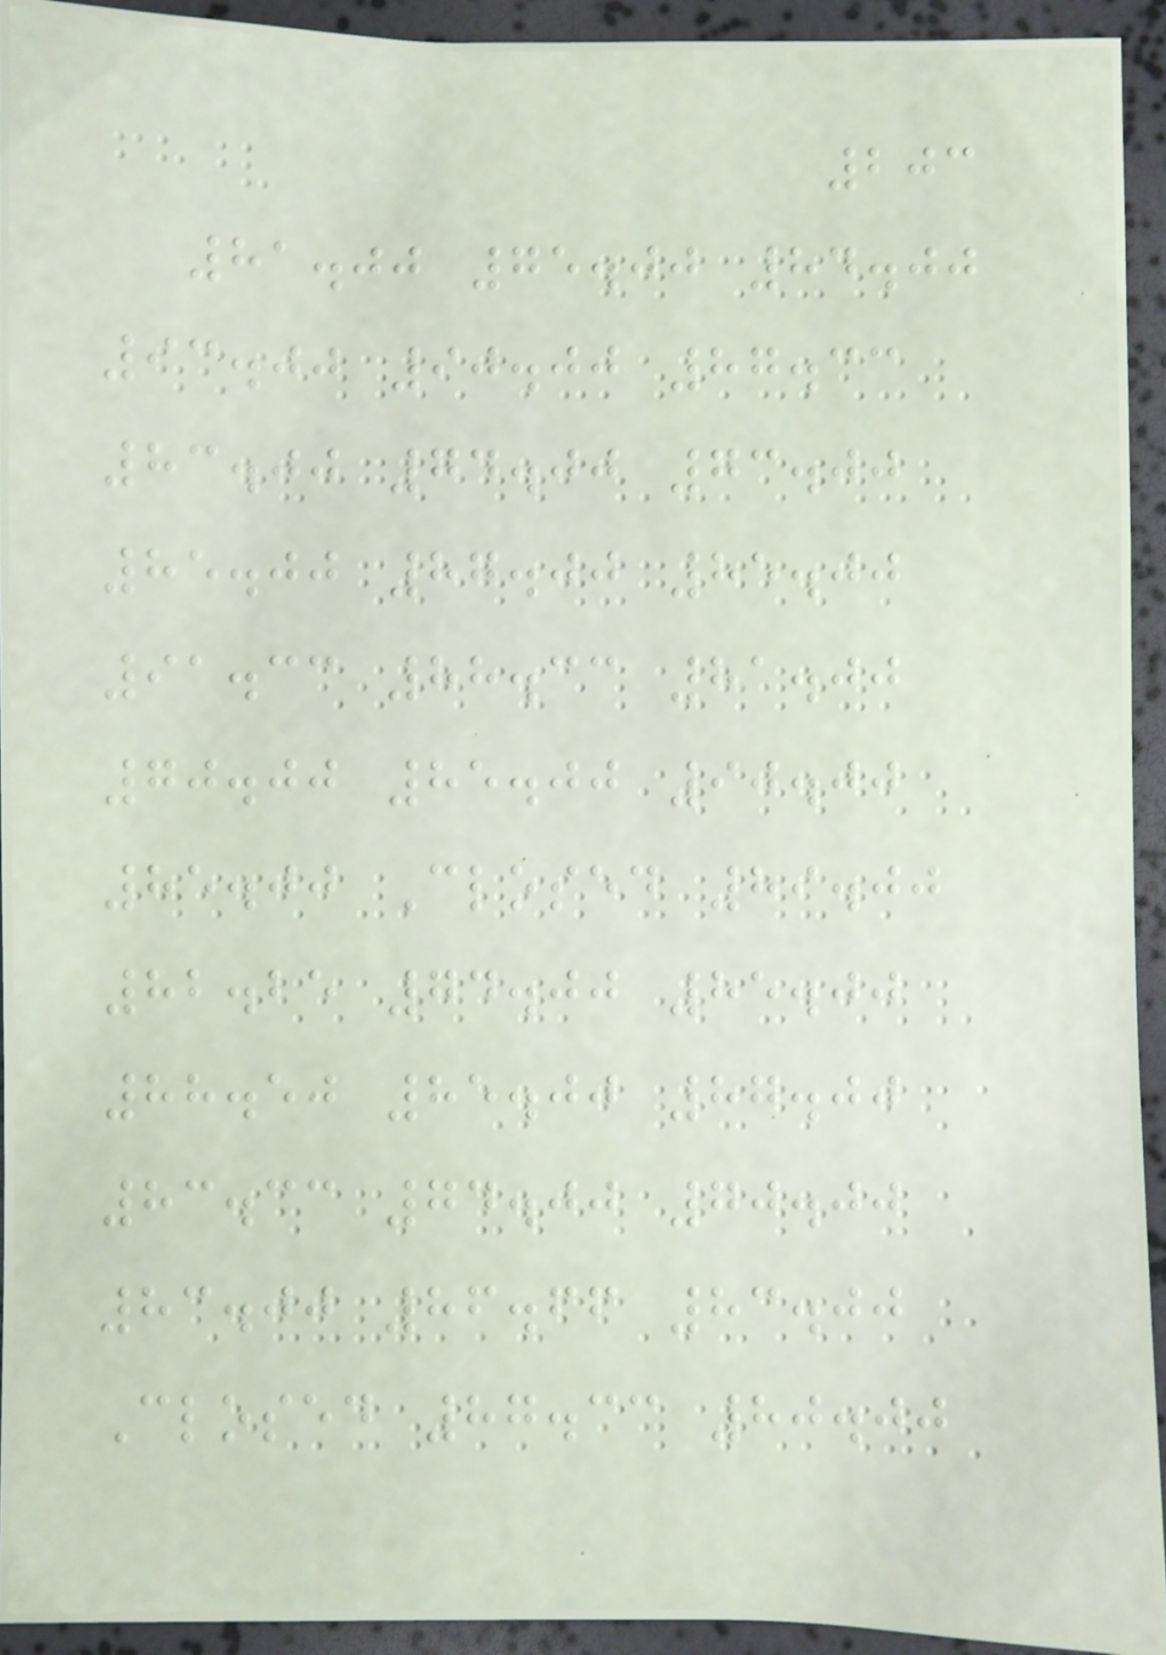203
81.00 75.00 84.00
93.00 90.00 87.33
83.00 74.00 73.00
85.00 87.00 85.00
91.33 88.33 81.00
70.00 85.00 90.00
85.00 Closed 89.00
82.25 74.00 85.00
88.50 85.00 87.00
83.33 74.00 70.00
83.00 86.66 83.00
Closed 87.33 80.00
